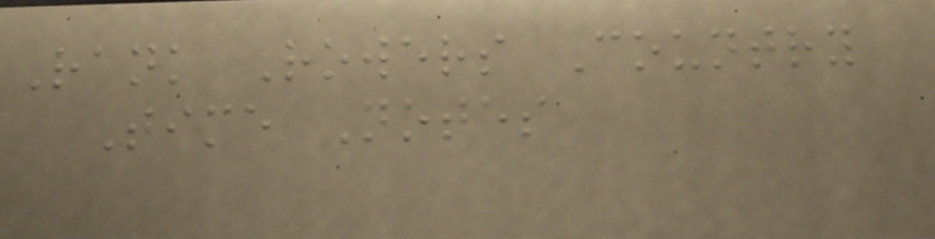Rank Rowers Country
Time Notes
